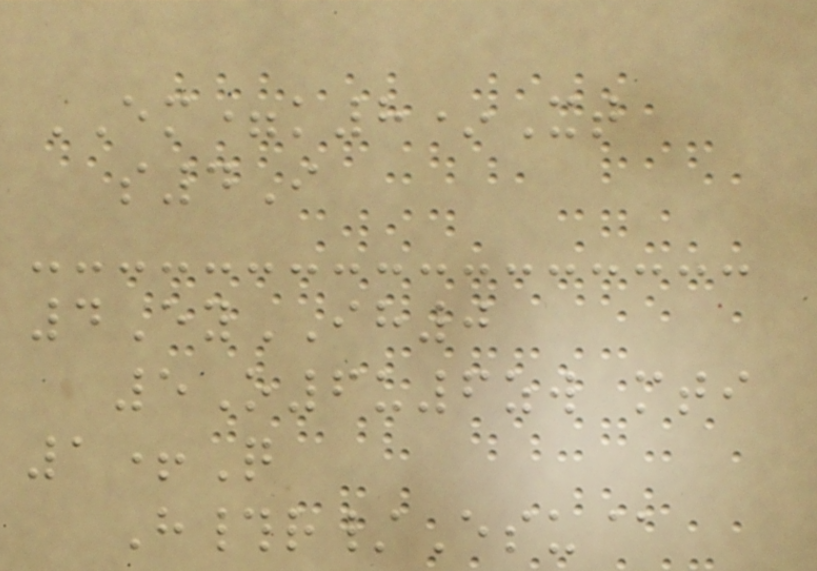EM=k8*Xt
s4I
4EyIH0
5O6u6zw mti
1+Q
H#r/Esu@
